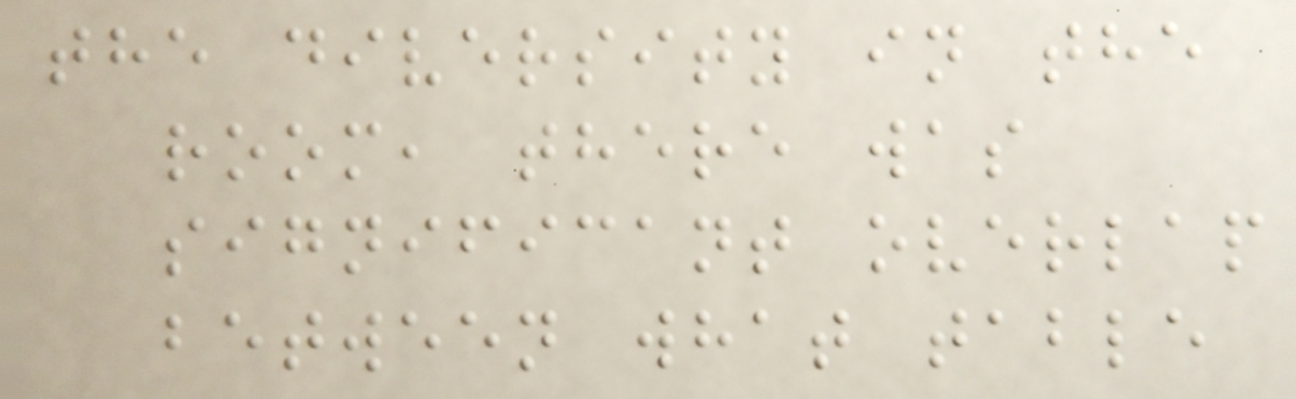the diversity in the
room, there was
significant overlap
between what table
